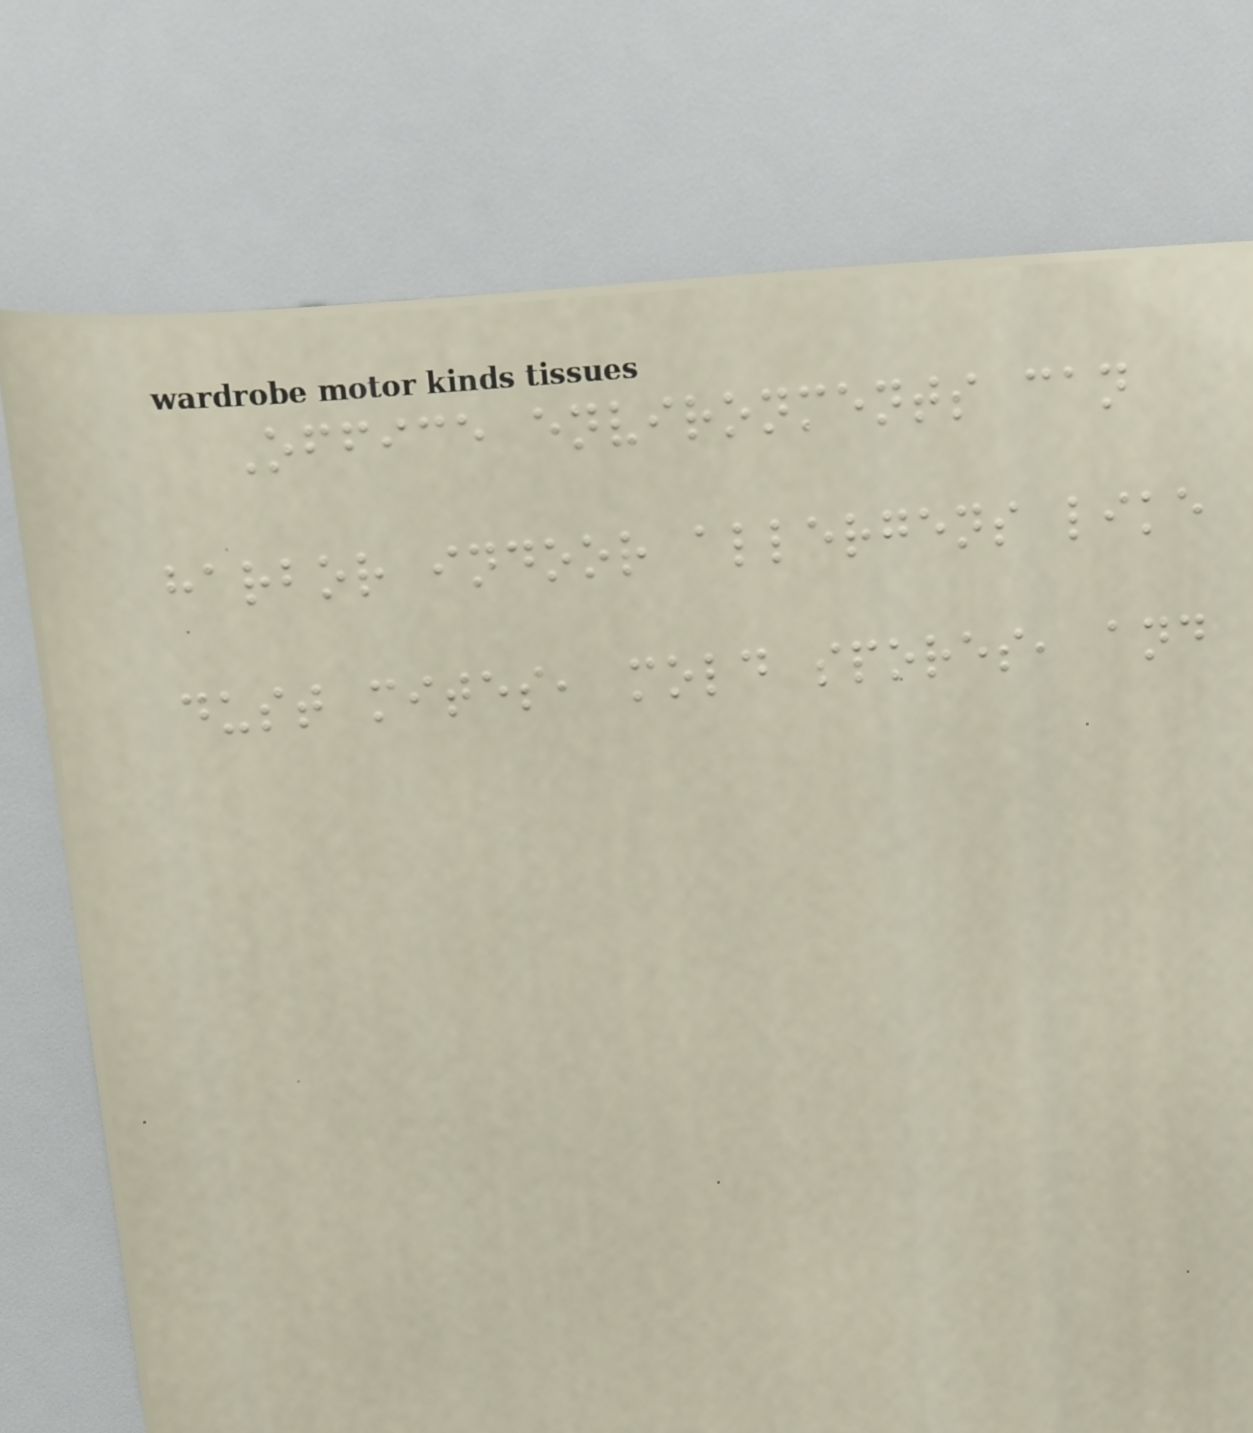Office environments can
harbor indoor allergens like
dust mites, mold spores, and
